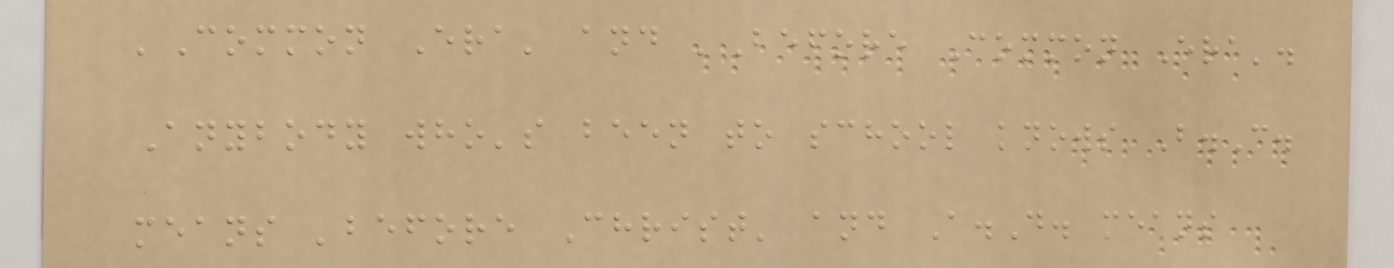'Common Era' and 'Before Common Era'.
Anybody who's been to school knows B.C.
means 'before Christ' and A.D. means
